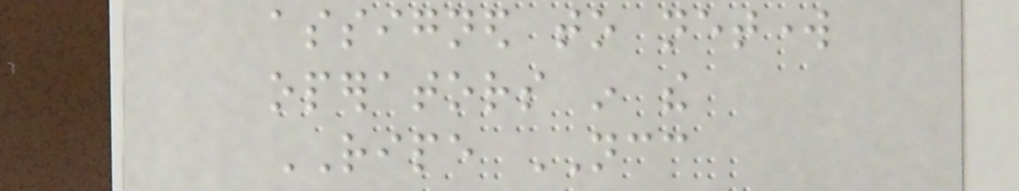assigned to network
operators in the
RIPE NCC
